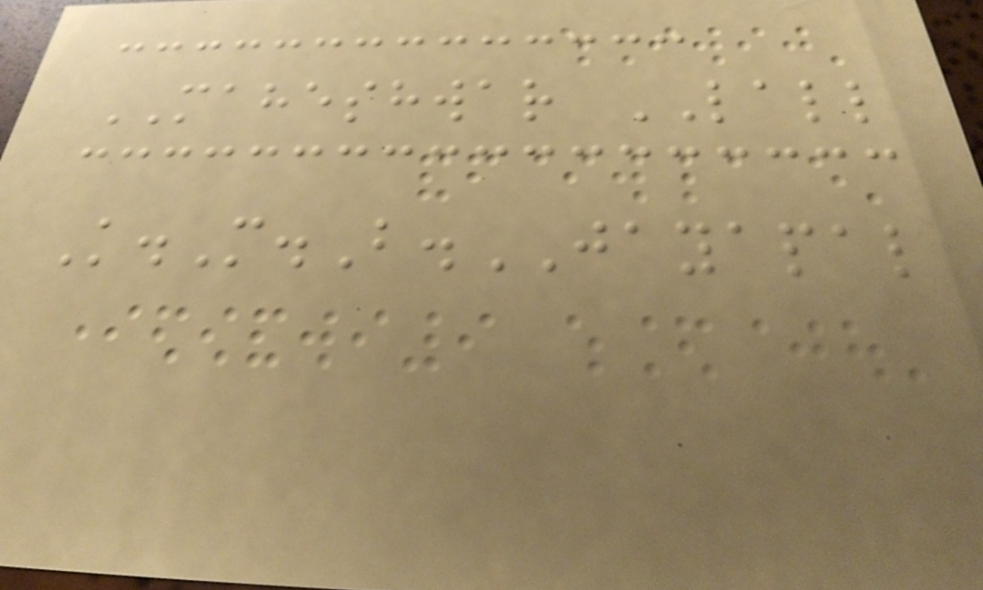MAHESHWAR LALL
K.M.B.JAYAPAL
